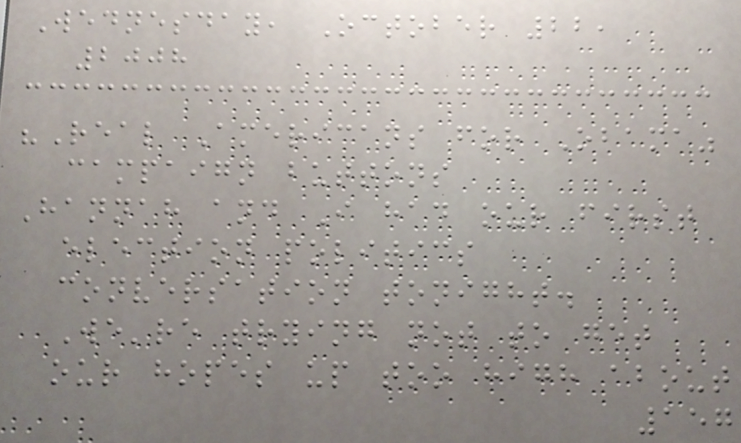Wednesday, October 22,
2008
"Real Americans for Obama"
campaign buttons
Hannah and I had our first
election politics
conversation tonight.
We're trying not to get
our hopes up too high about
157
